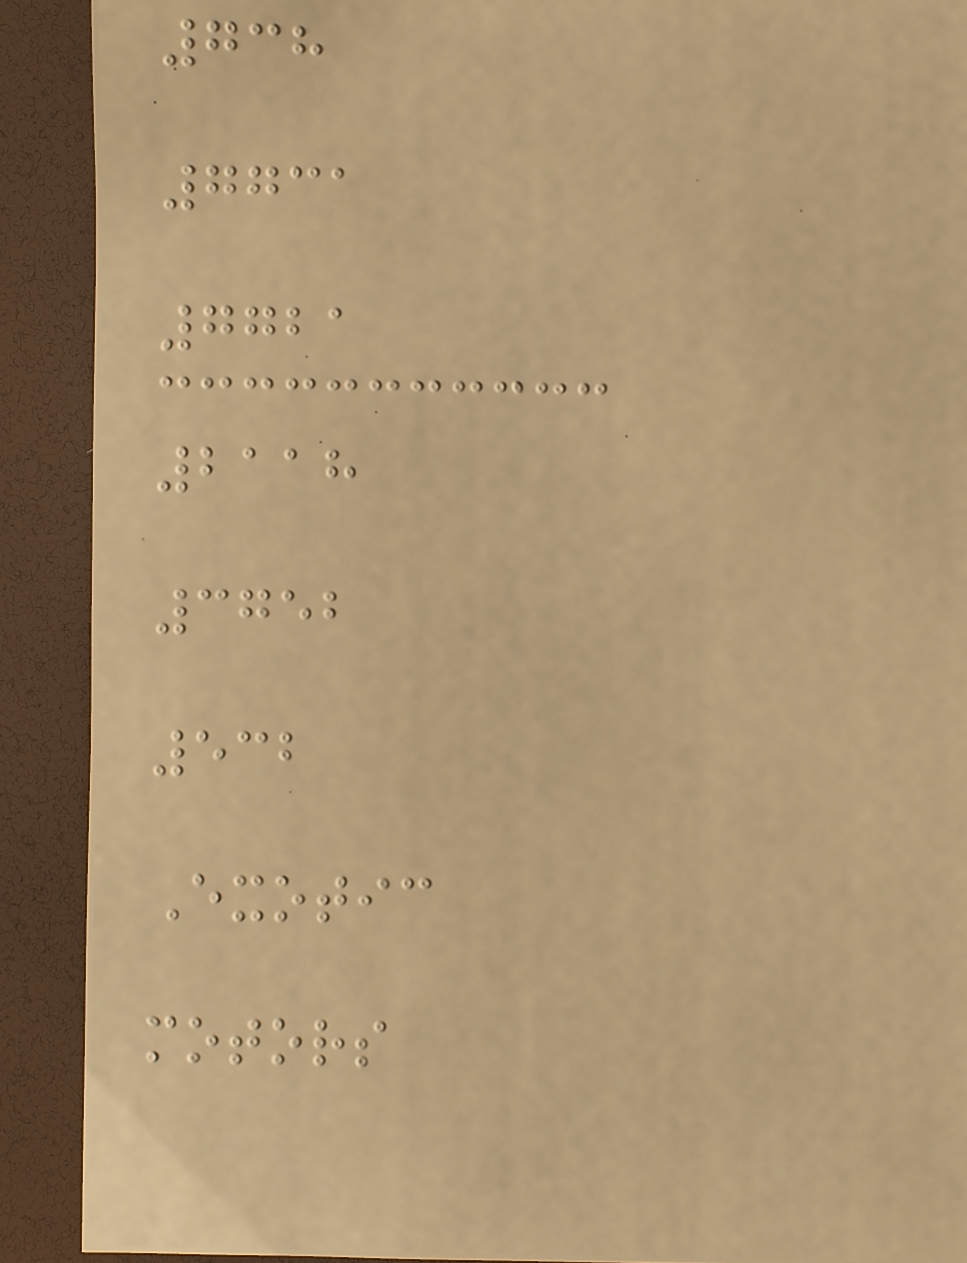738
7731
7721
2118
3752
532
Exotic
motors
